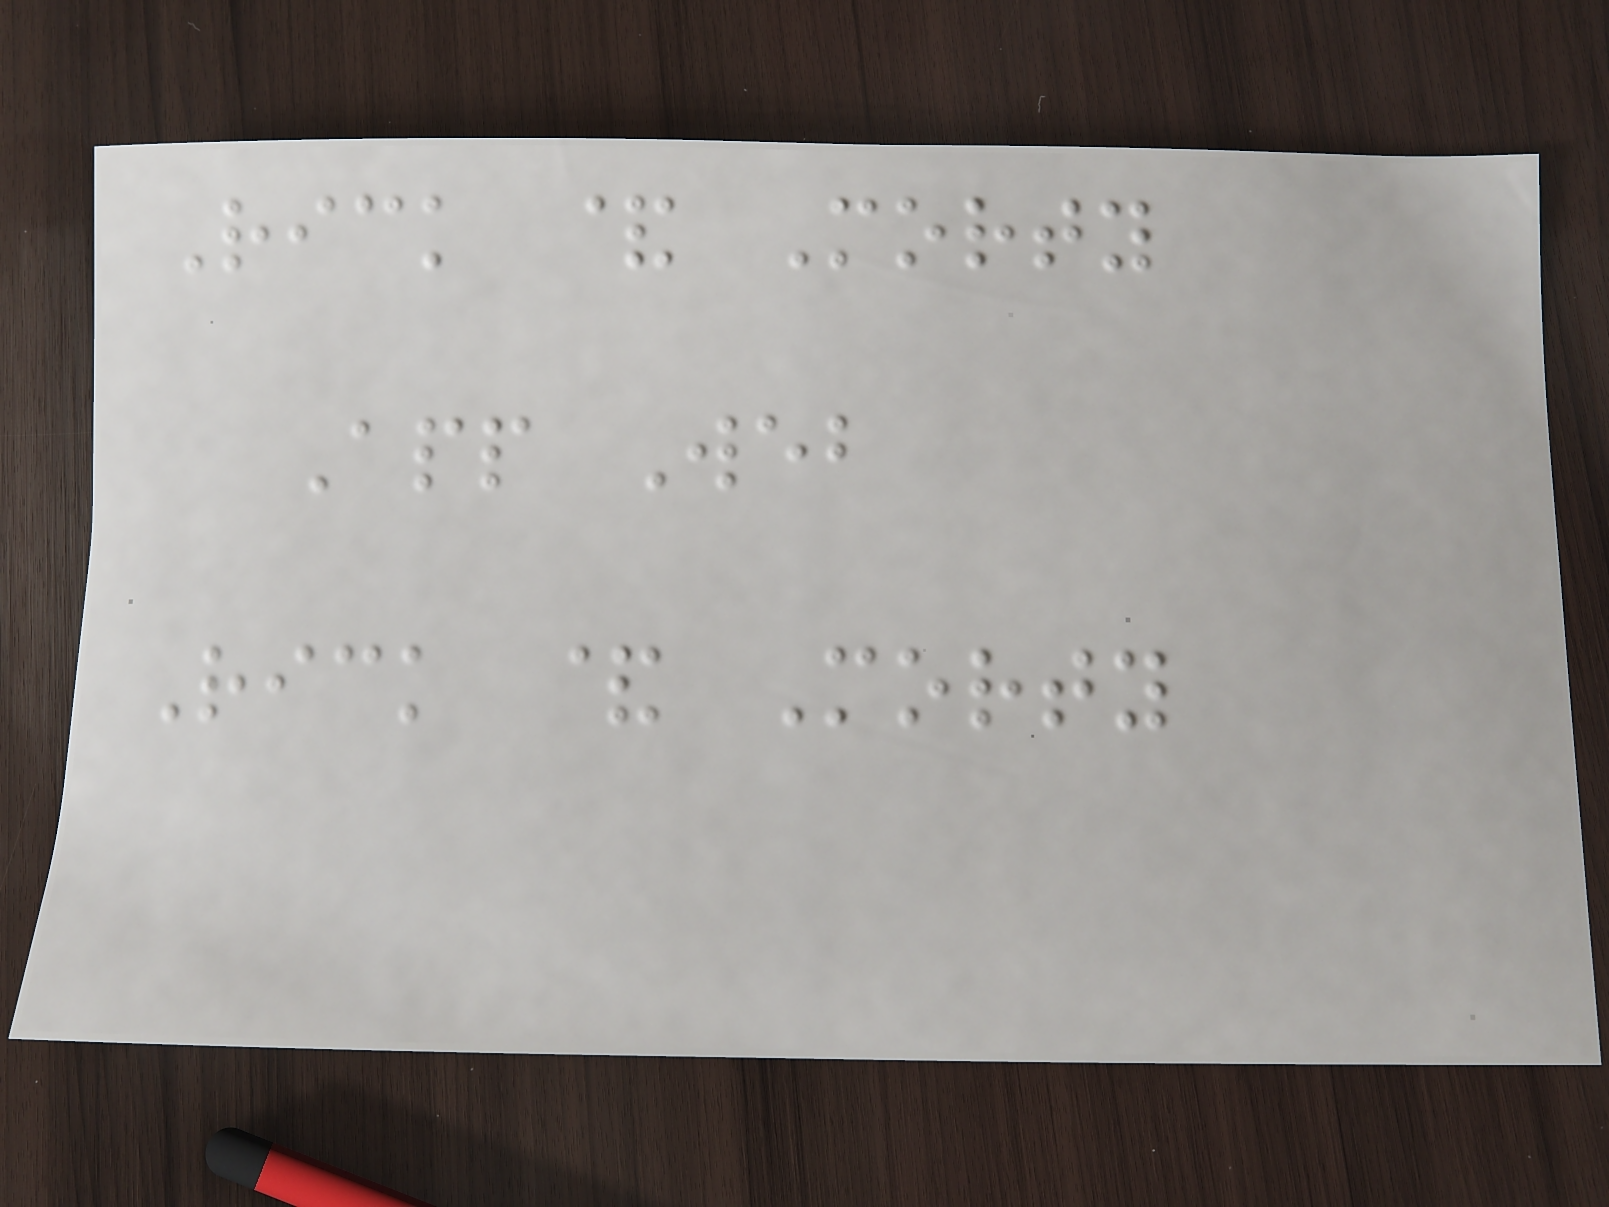Rick & Morty
App Web
Rick & Morty
